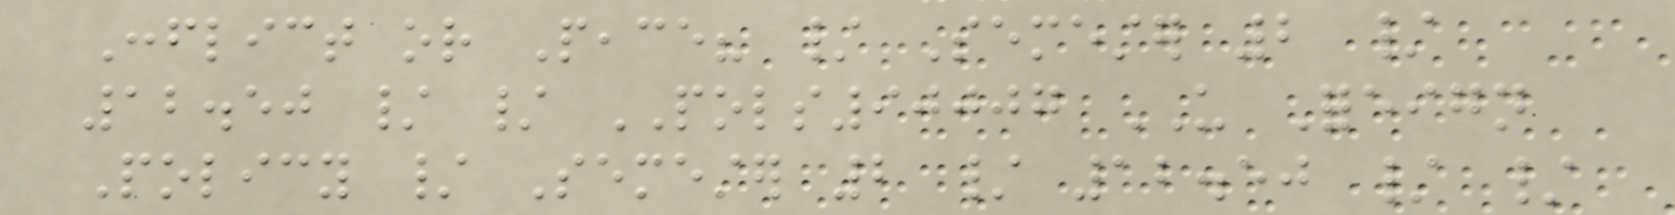Conflict or Peace? / Semester 2 /
12.50 / / POLS90007 US Foreign
Policy / Semester 2 / 12.50 / /
